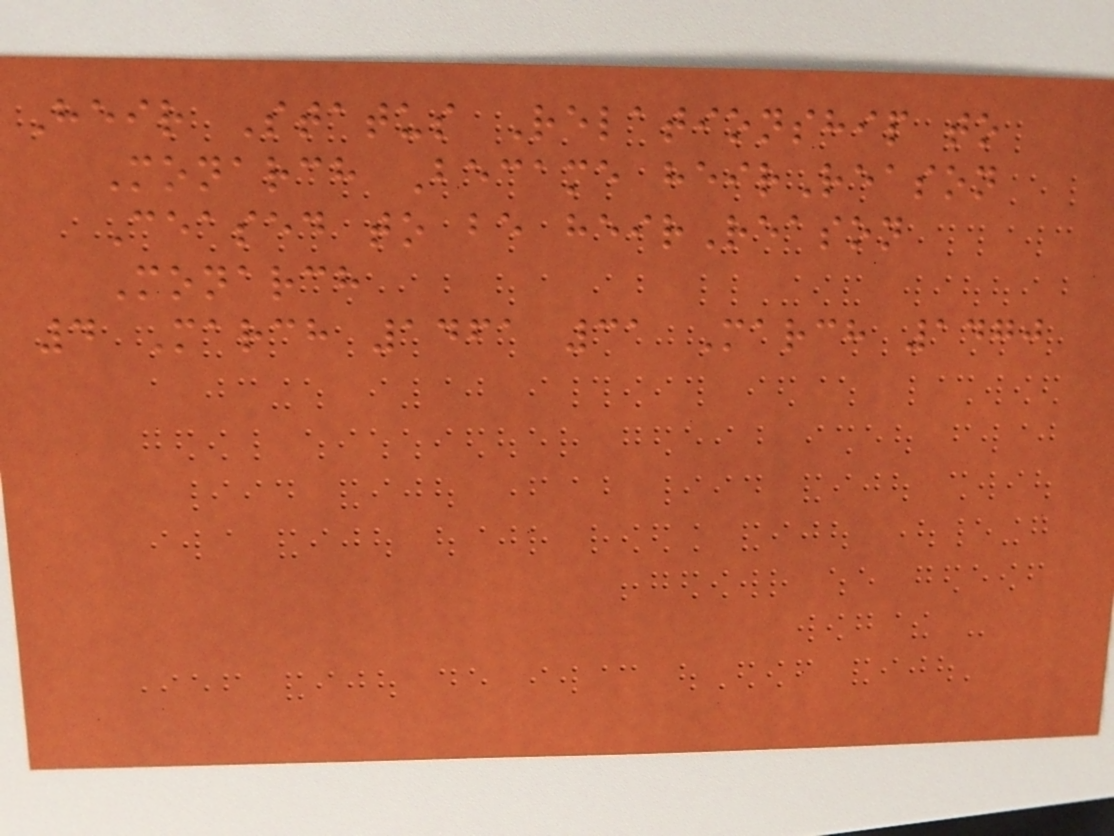Heir Status Relationship to
Monarch Became heirReason
Ceased to be heirReason
Monarch
4 March 1461 31 March 1470
